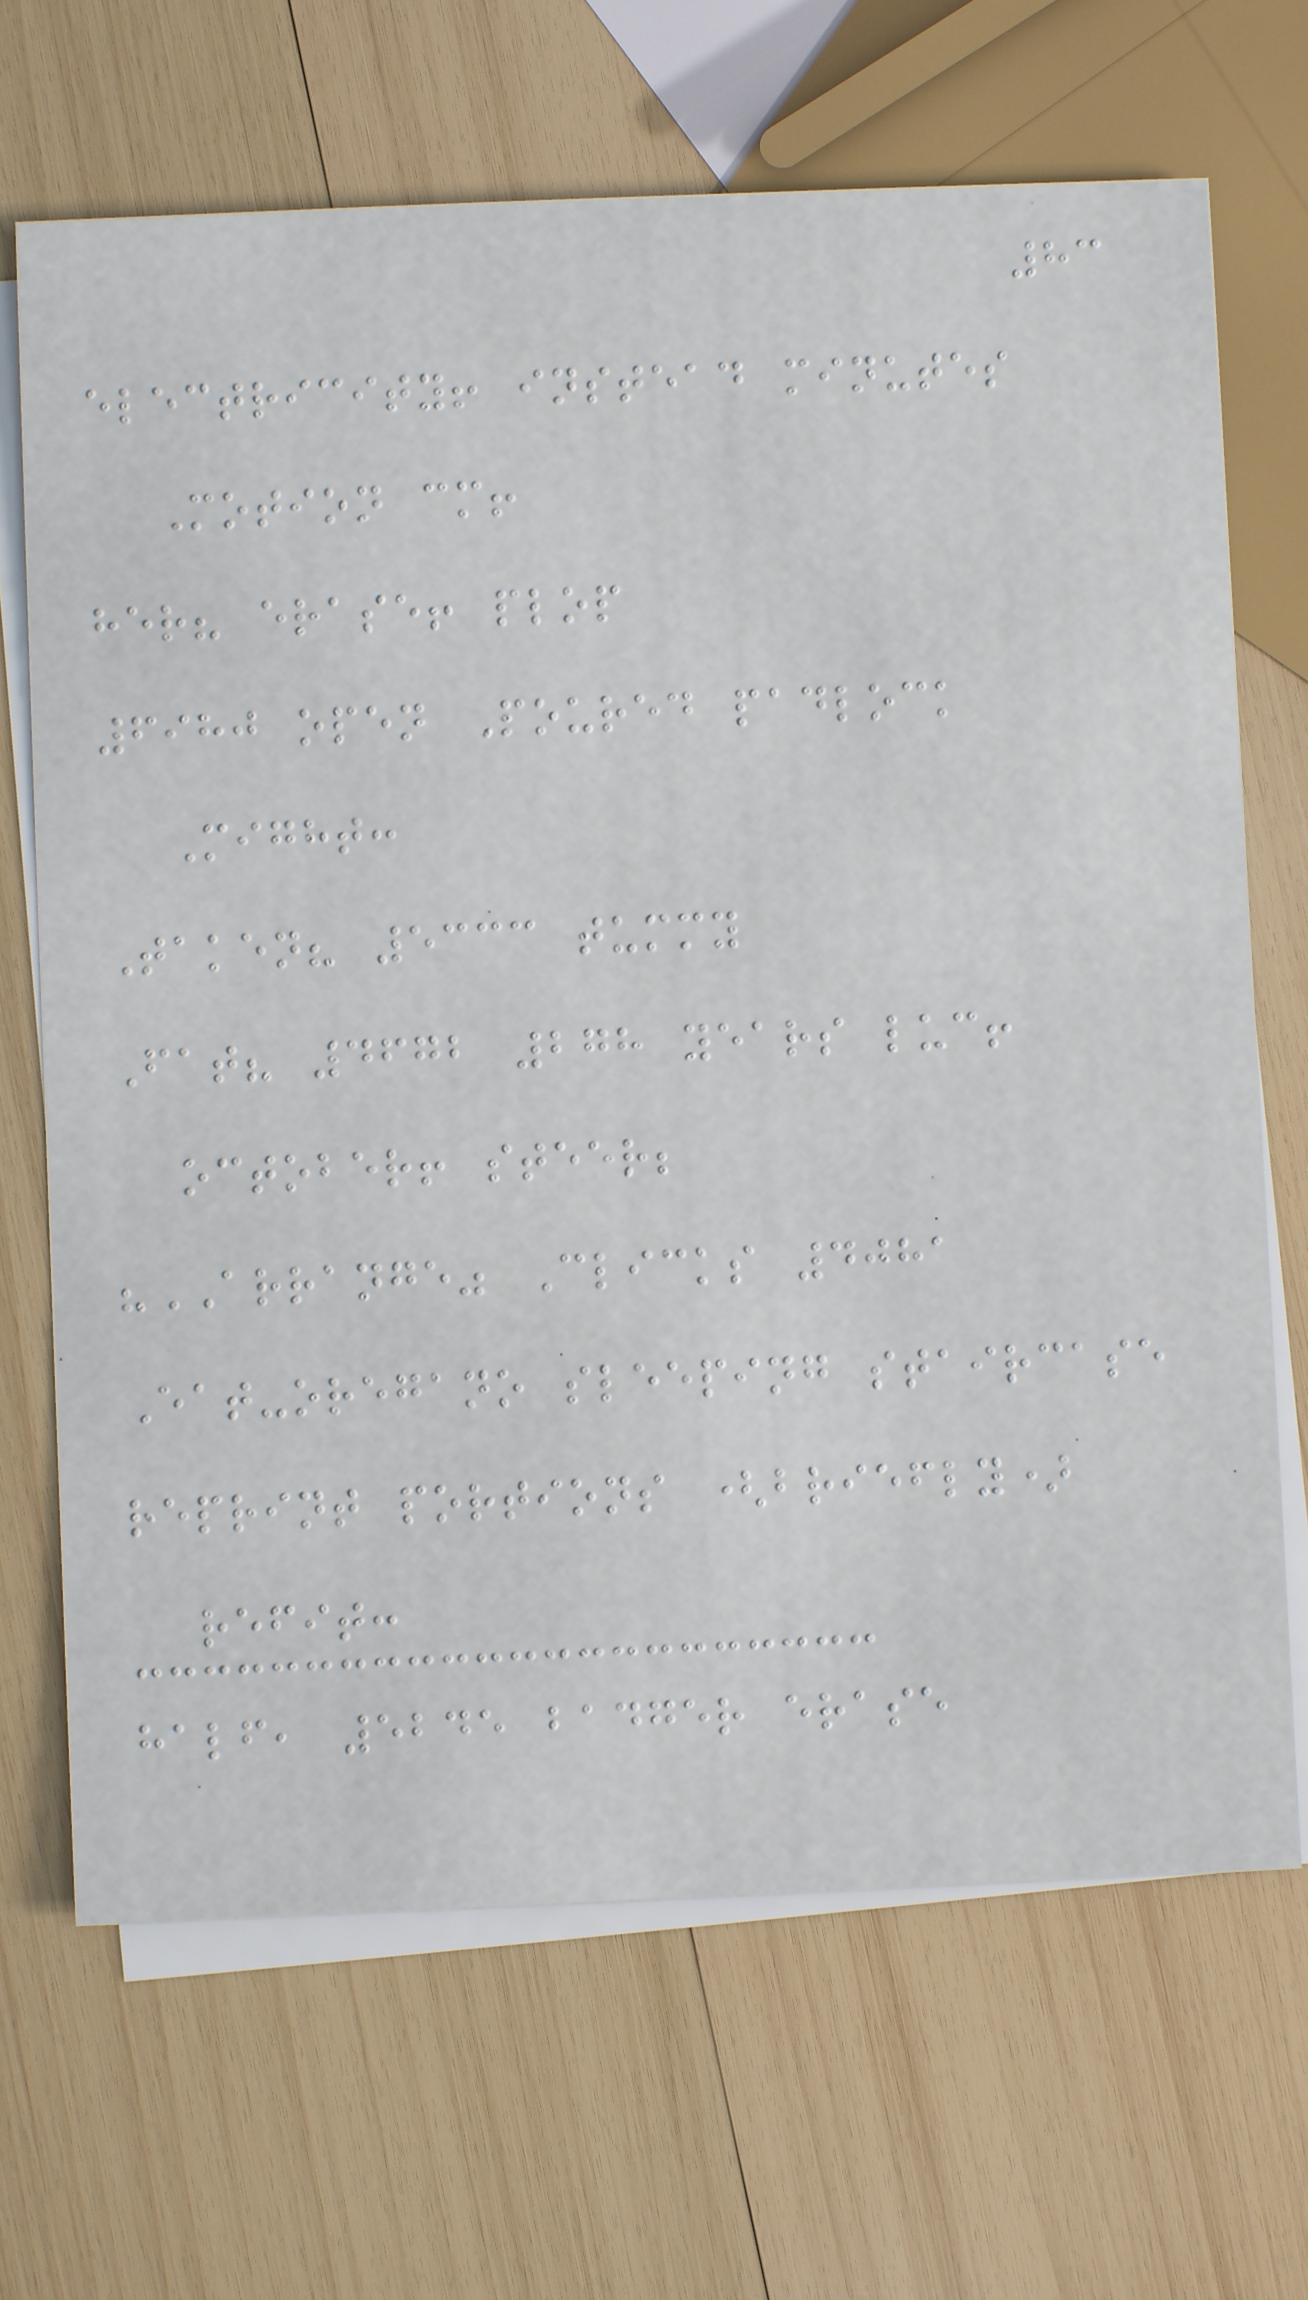83
electricity! instead minutes
Motion cm!
her? erase! plop
6980 open Poured padlock
Might:
Taken? 5333 tummy
Fat? 4672 278 years luc!
october! steer;
"ARRANGE" Clicks 4081
Eat-oregano sleeping staircase
reprint portions (briefly)
refit:
half, 5245 badger erase
